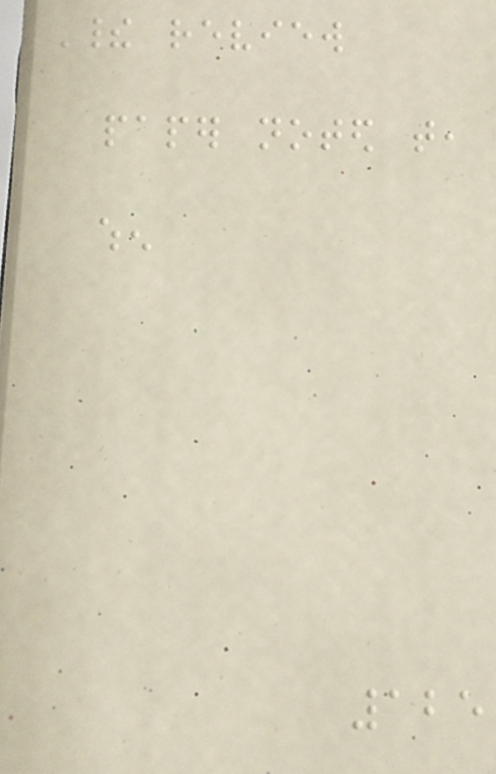Their review
paper noted that,
when
125
